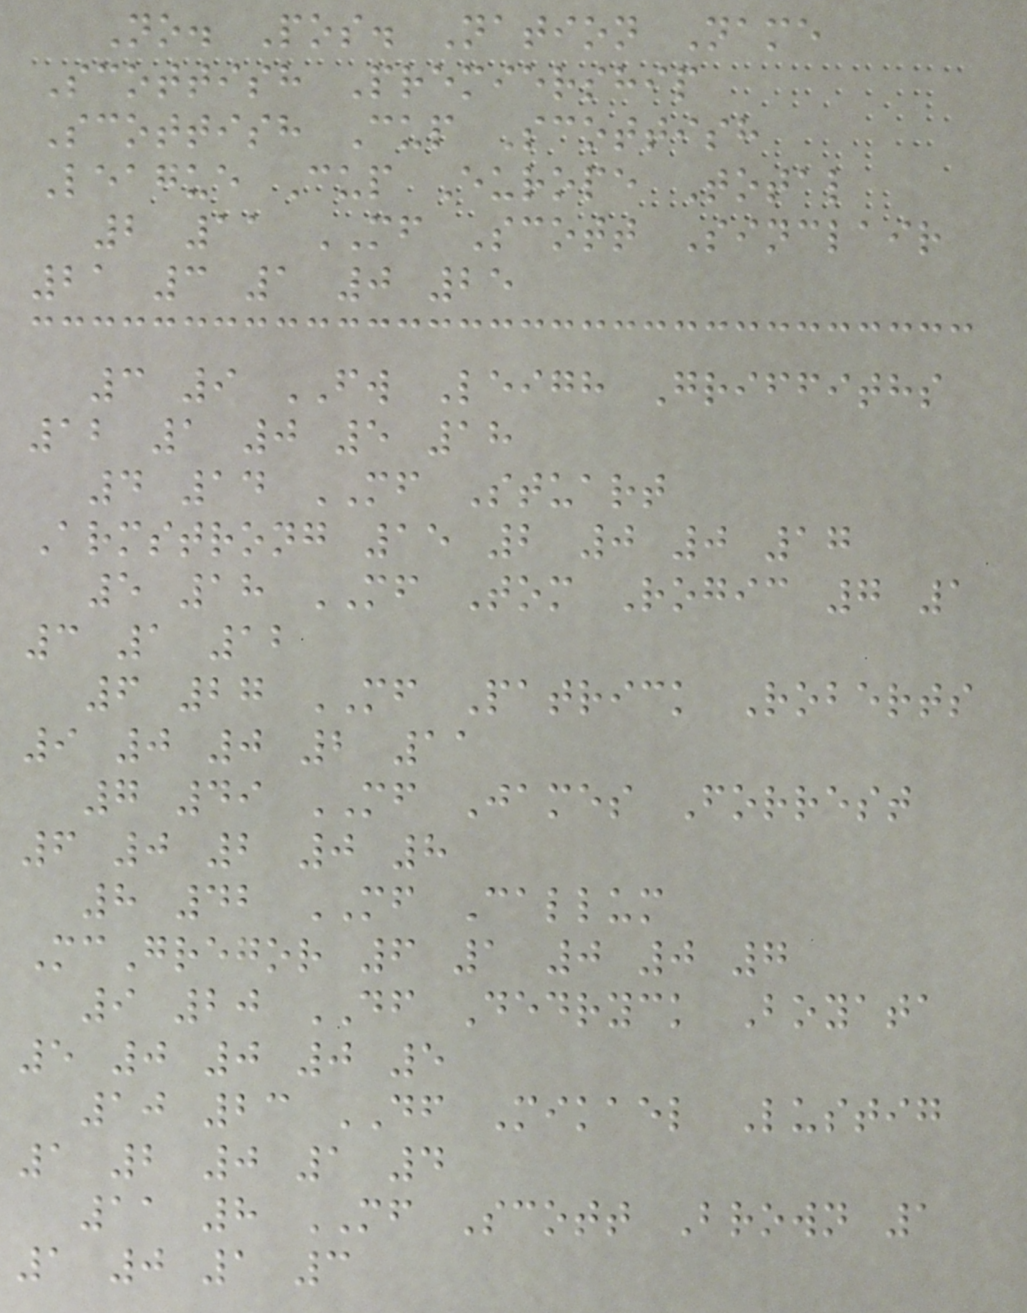No. Pos. Nation Name
Scottish Premiership
Scottish Cup Scottish
League Cup Europe Total
2 11 MF Scott Sinclair
21 3 1 0 25
3 9 FW Leigh Griffiths
12 1 0 5 18
4 14 MF Stuart
Armstrong 15 2 0 0 17
5 18 MF Tom Rogic 7 1
3 1 12
6 27 MF Patrick Roberts
9 0 0 2 11
7 49 MF James Forrest
6 0 2 0 8
8 42 MF Callum
McGregor 6 1 0 0 7
9 20 DF Dedryck Boyata
5 0 0 0 5
10 23 DF Mikael Lustig
1 2 0 1 4
11 8 MF Scott Brown 1
1 0 1 3
